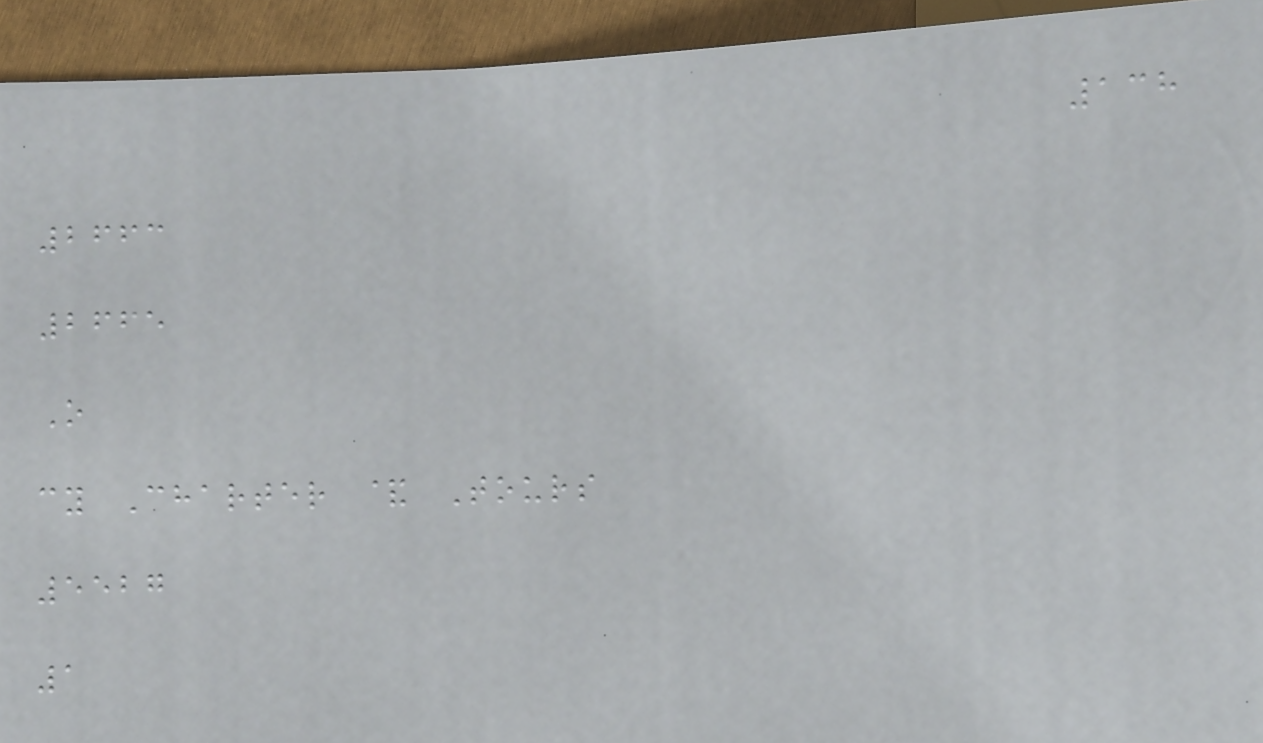138
2663
2665
O
cy Charter & Tours
5527
1
